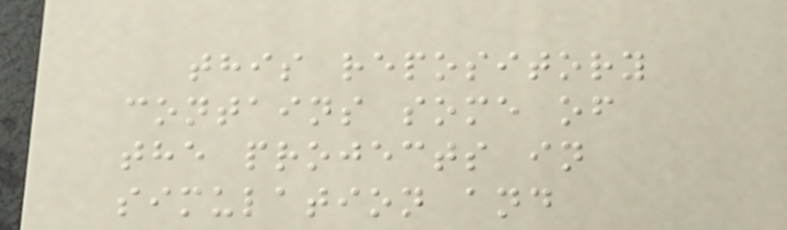this repository
contains some of
the projects in
simulation and
